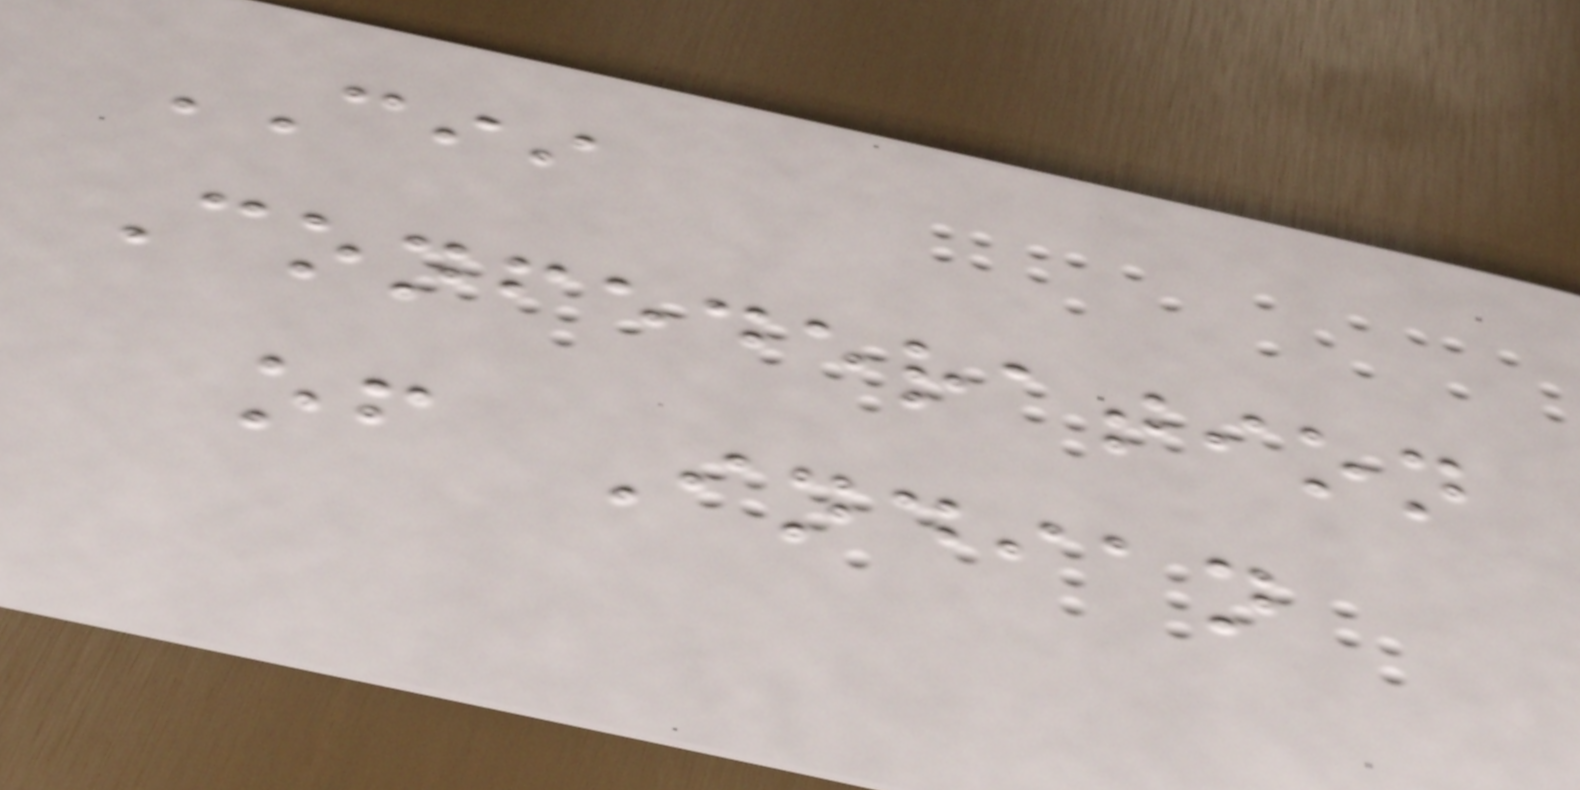CII
Confederation
of Indian
